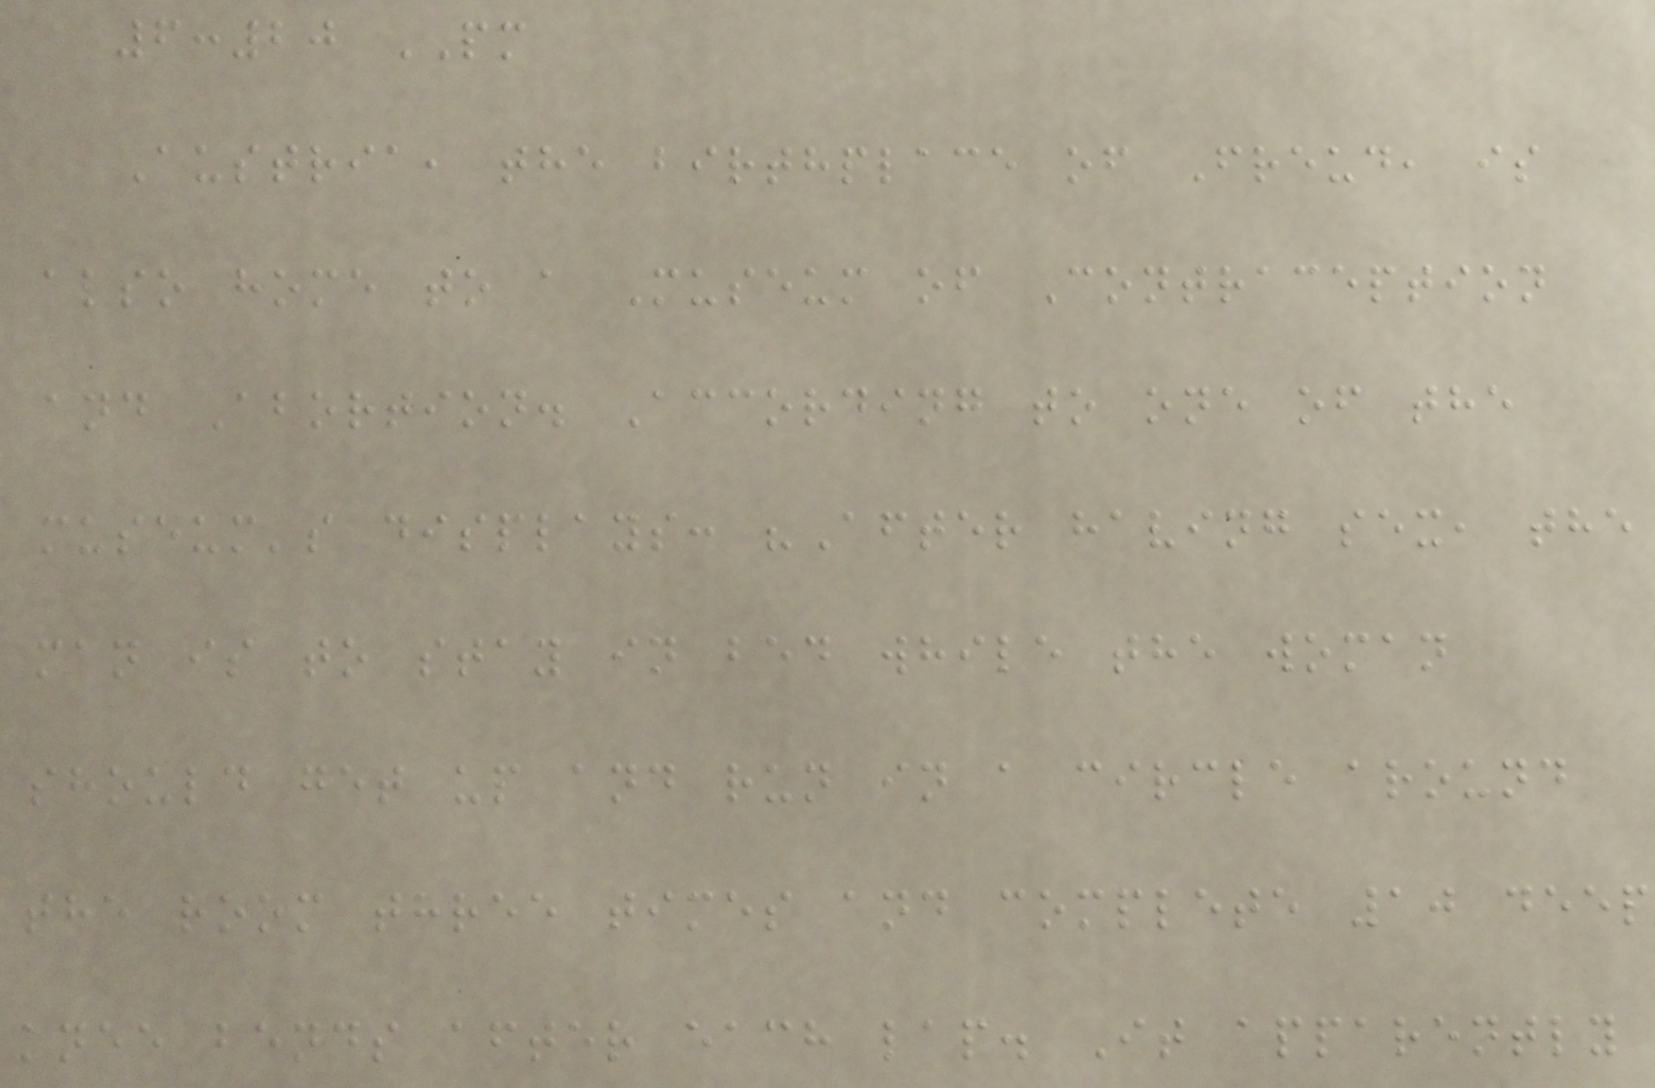6:20 PM
Austria, the birthplace of Freud, is
also home to a Museum of Contraception
and Abortion. According to one of the
museum's displays: "After having sex, the
man is to stay in bed while the woman
should get up and run in a circle around
the room three times and complete 10 deep
knee bends after each lap. It apparently
